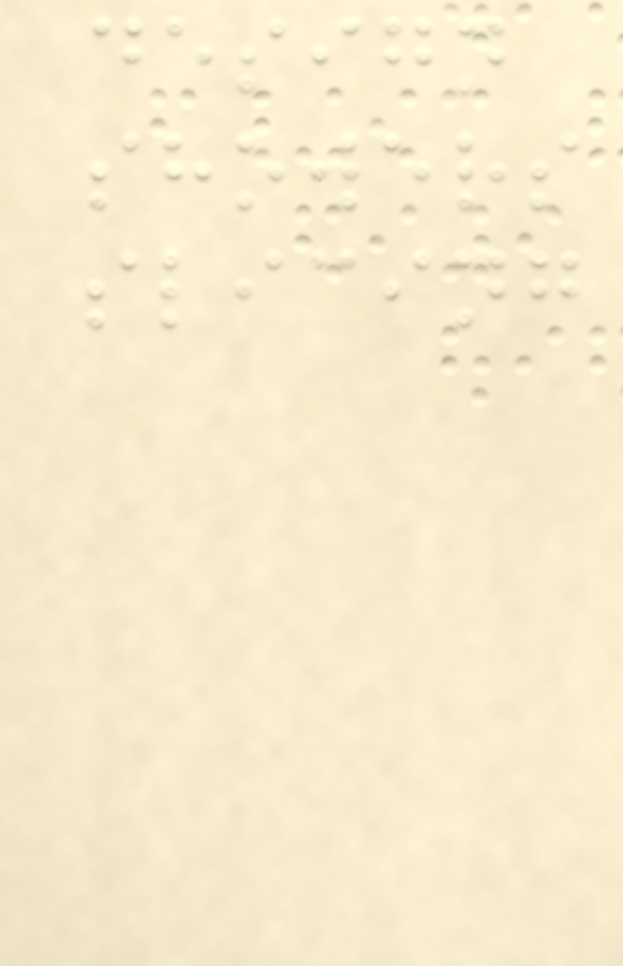design
showers
slicing
